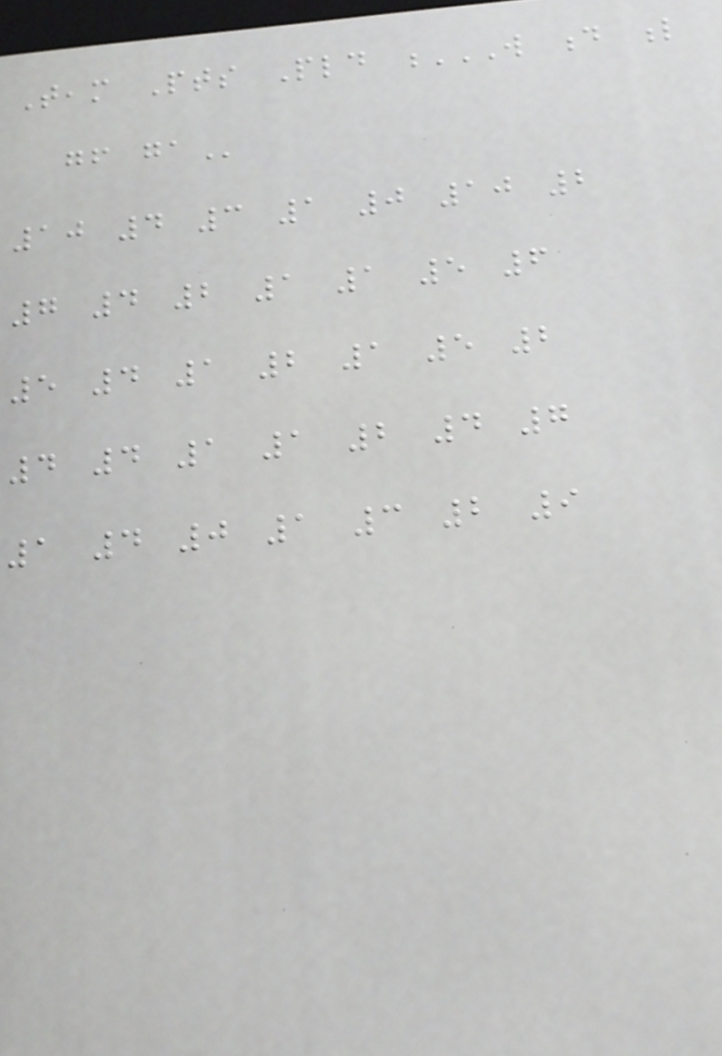Team Pts Pld W D L
GF GA
10 4 3 1 0 10 2
7 4 2 1 1 5 6
5 4 1 2 1 5 2
4 4 1 1 2 4 7
1 4 0 1 3 2 9
